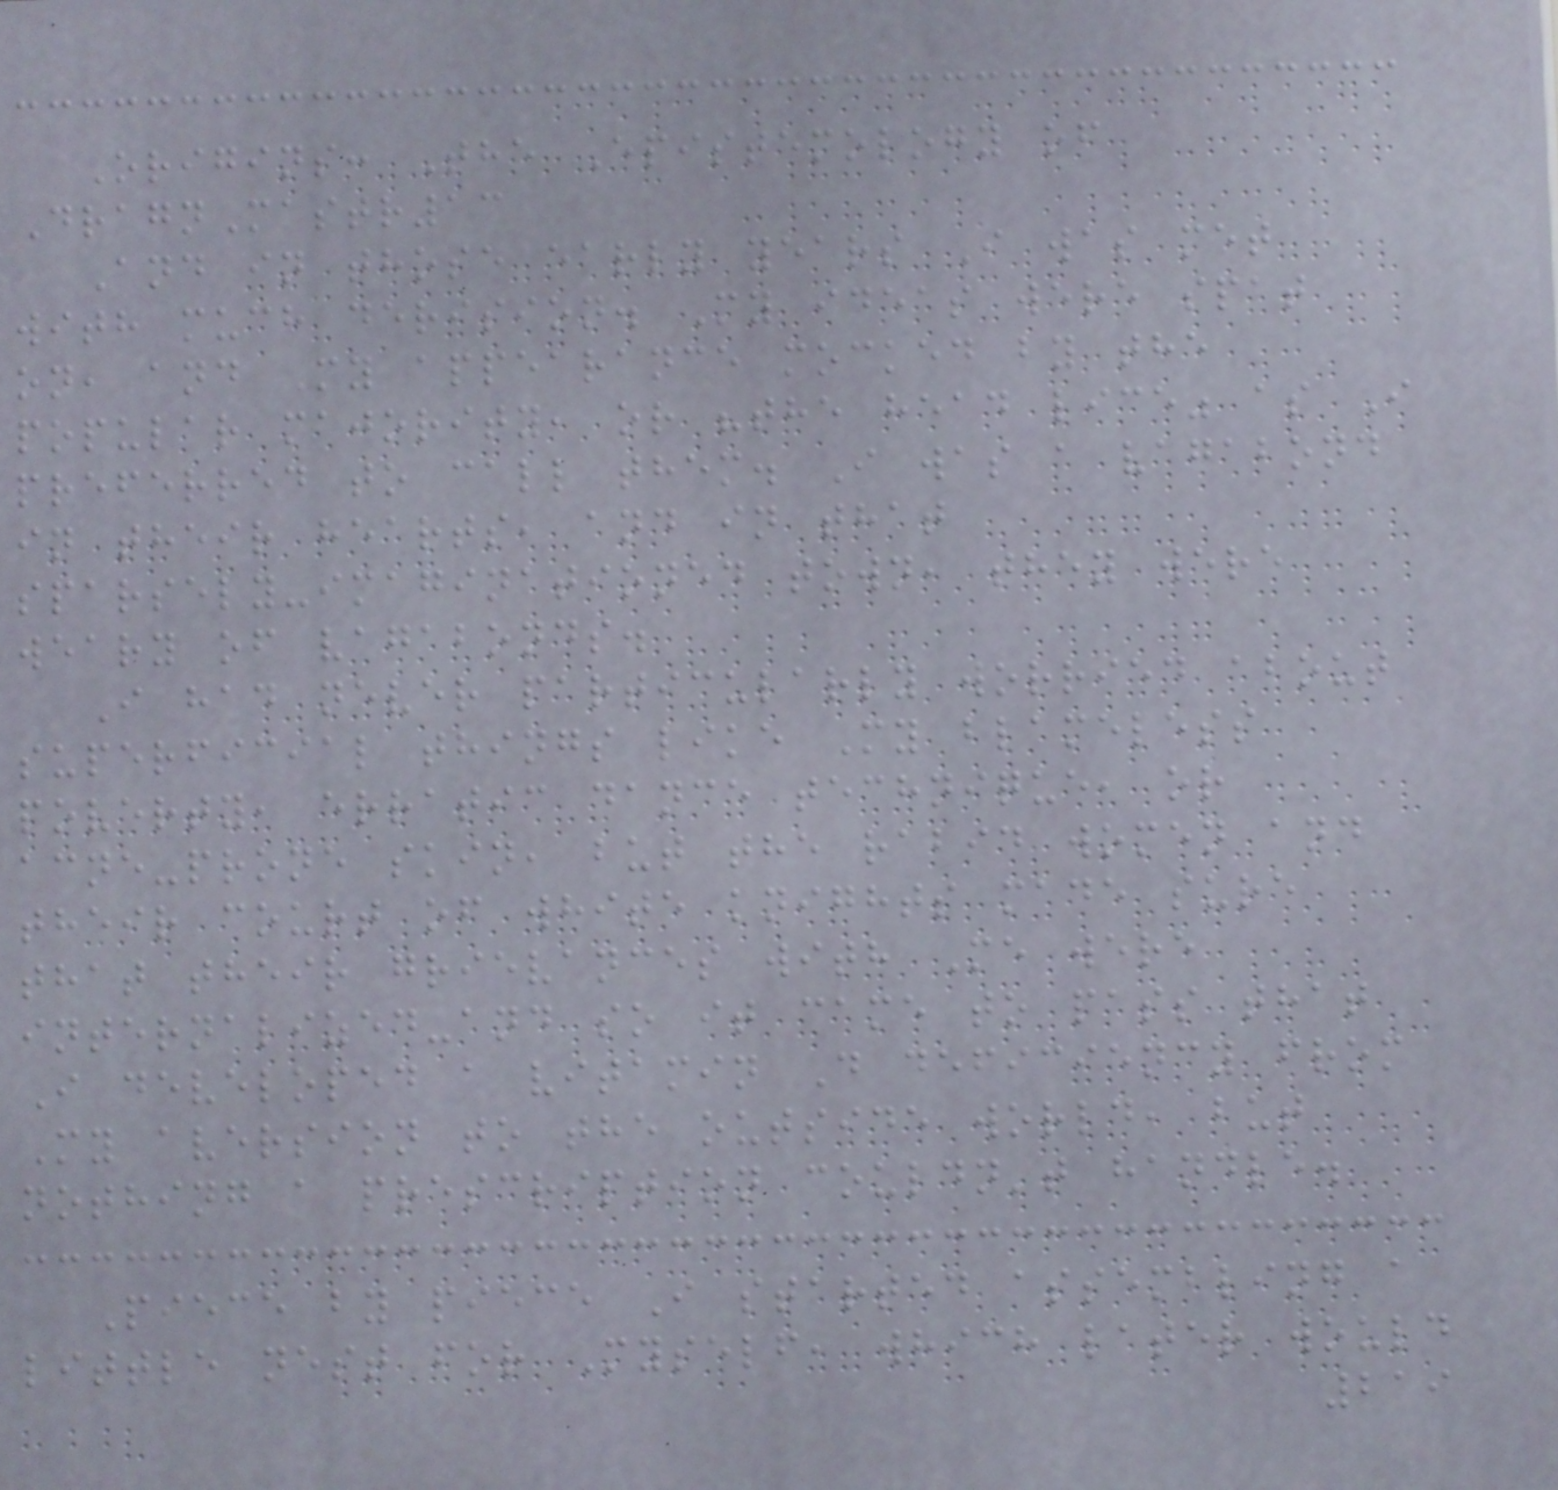Origins: The Epistemology of
DragnMastr13
And in those early years I was met
with much derision. My ideas were spat
on, and My appearance mocked by the
popular majority, or "the head lice" as I
preferred to call them. I was a vagabond
in their hearts, and in that
sparsely-imaginationed town, they were
weary of vagabonds.
I had never particularly worried about
superficial things like My blameless
poverty, erratic dance technique, or
acne-prone skin, but the rabid women and
their court of white knights made sure
that their grievances with Me were
internalized-and so it came to pass that
I developed a vitamin D deficiency from
My aversion to the outside world, but
nothing a prescription couldn't handle.
Piece by piece I started assembling a
little nest for Myself, which later would
219
